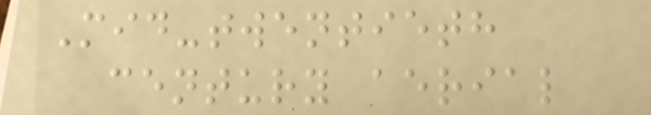Mid-twentieth
century aerial
